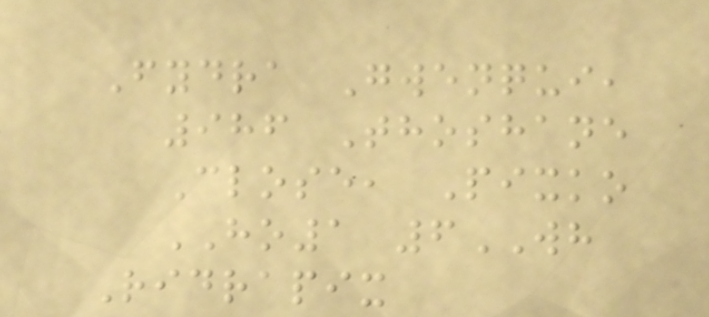Fydra Gwenqui,
986 Thoshane
Close, Pixko
HO1 6WH
Ridrapix
